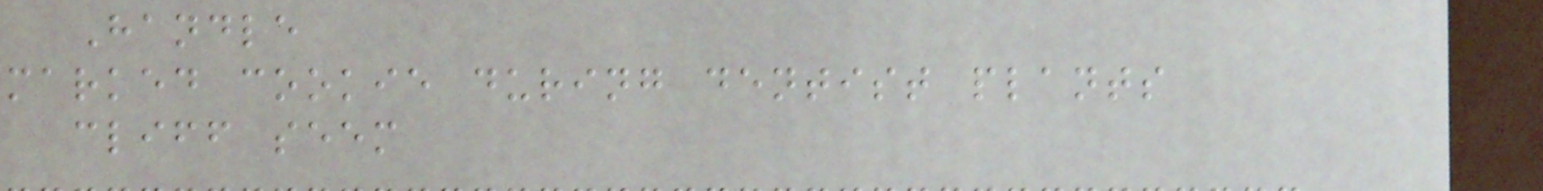Handle
marked cookie during dentist plants
cliff seem
